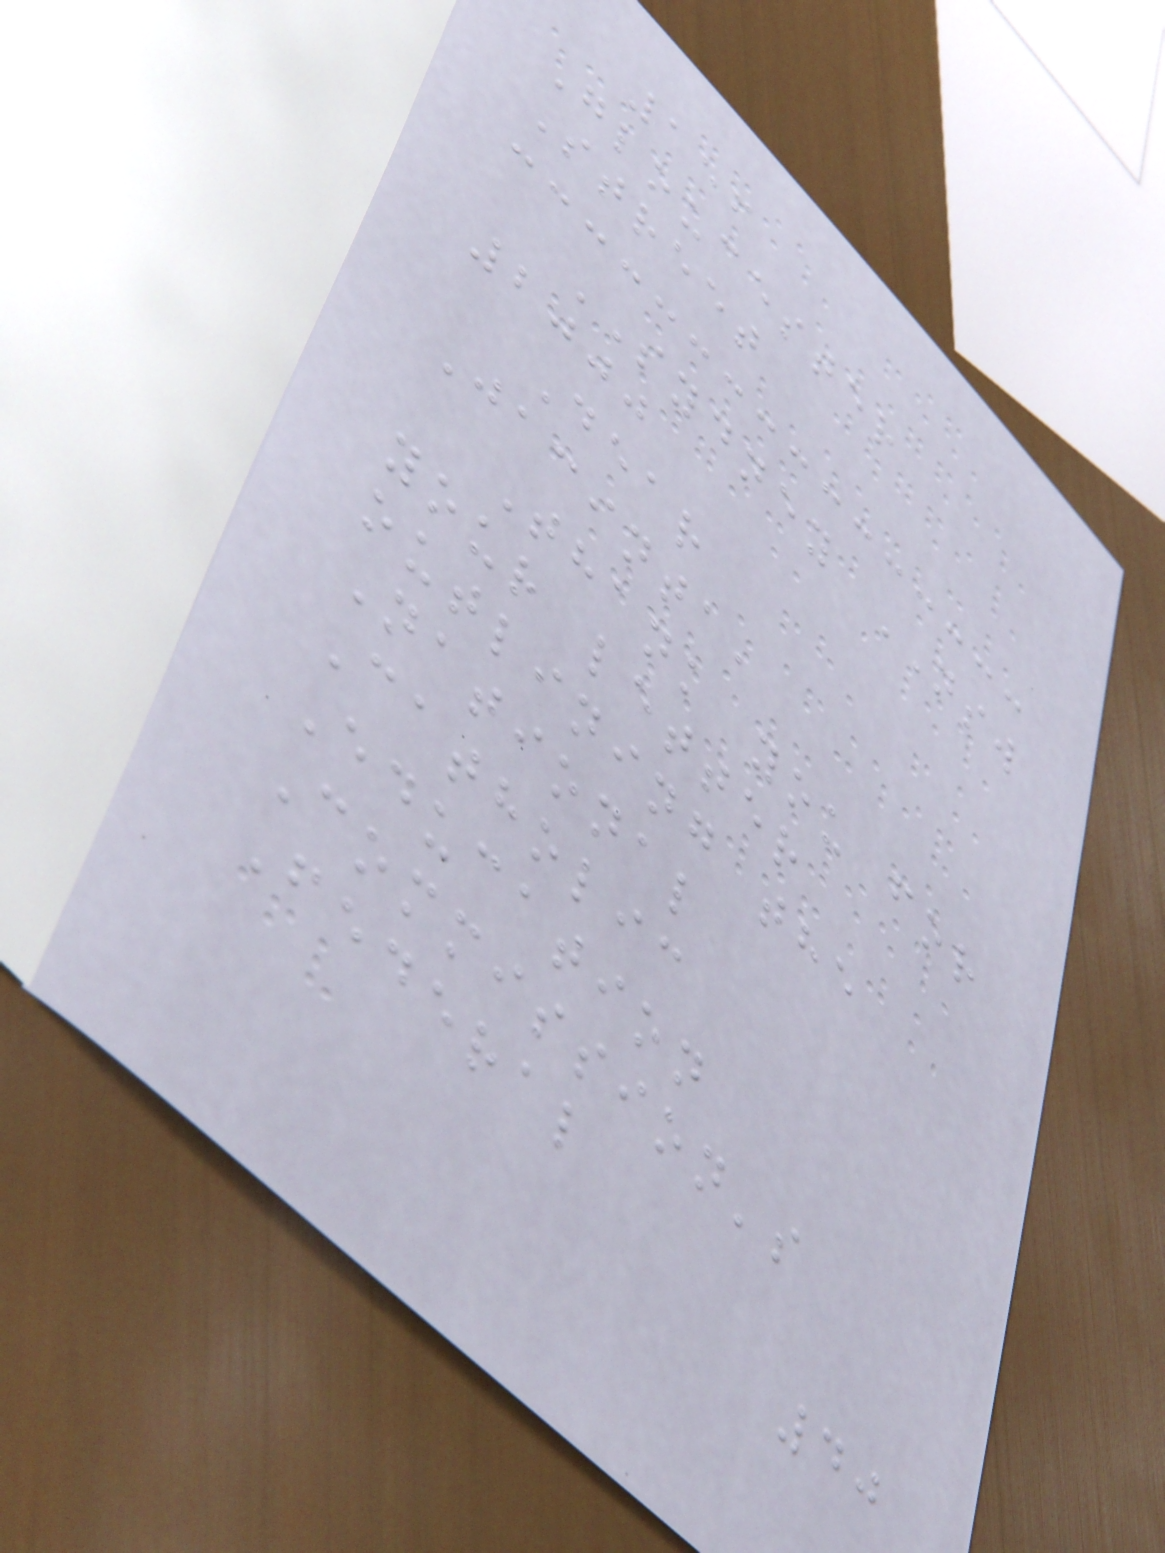156
Gloucester
Street
SYDNEY NSW
2000
Dear
Jacinta,
Thank you for
your letter
outlining the
National
Catholic
Education
Commission's
Federal
40
